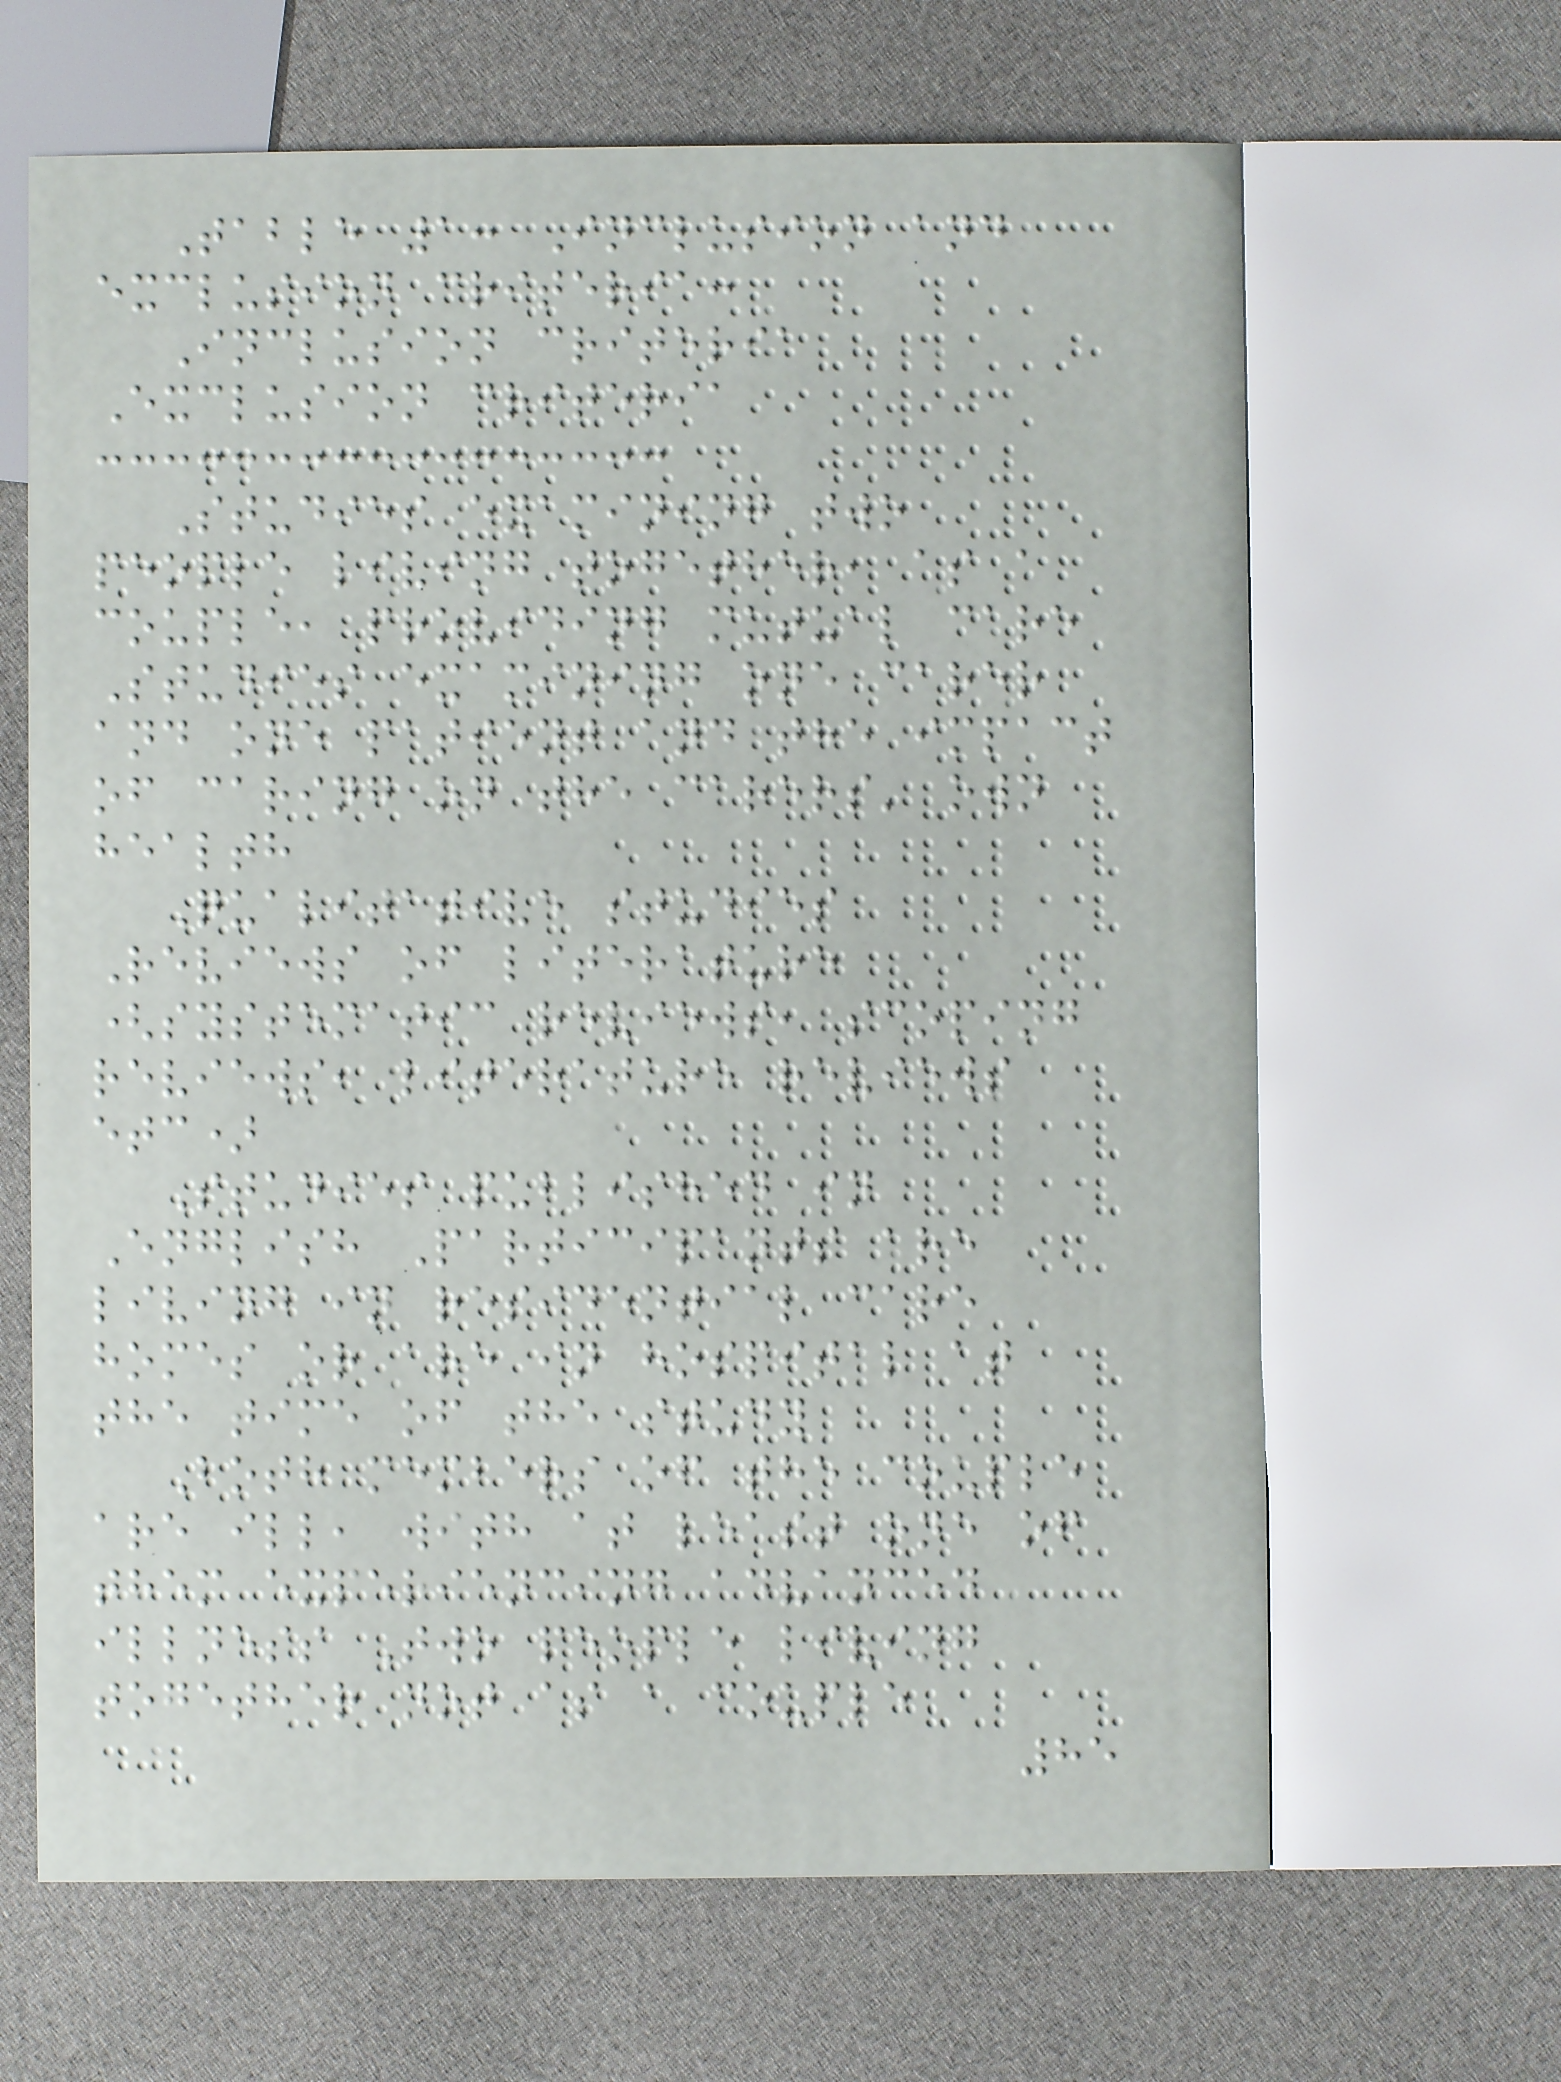Table 1: Inclusion and
exclusion criteria:
Inclusion criteria
Exclusion criteria
Studies examining two
people living together, as a
couple, providing mutual care
Studies examining one carer
and one patient and the impact
of caring on the carers' own
health
Qualitative studies
Reviews of literature
(systematic reviews, scoping
reviews, literature reviews
etc)
Studies published in
English Participants are
living in residential care
homes or are in hospital at
the time of the study
Both members of the couple
are ill, with at least one of
them experiencing advanced
illness Two people living
together not as a couple
85
